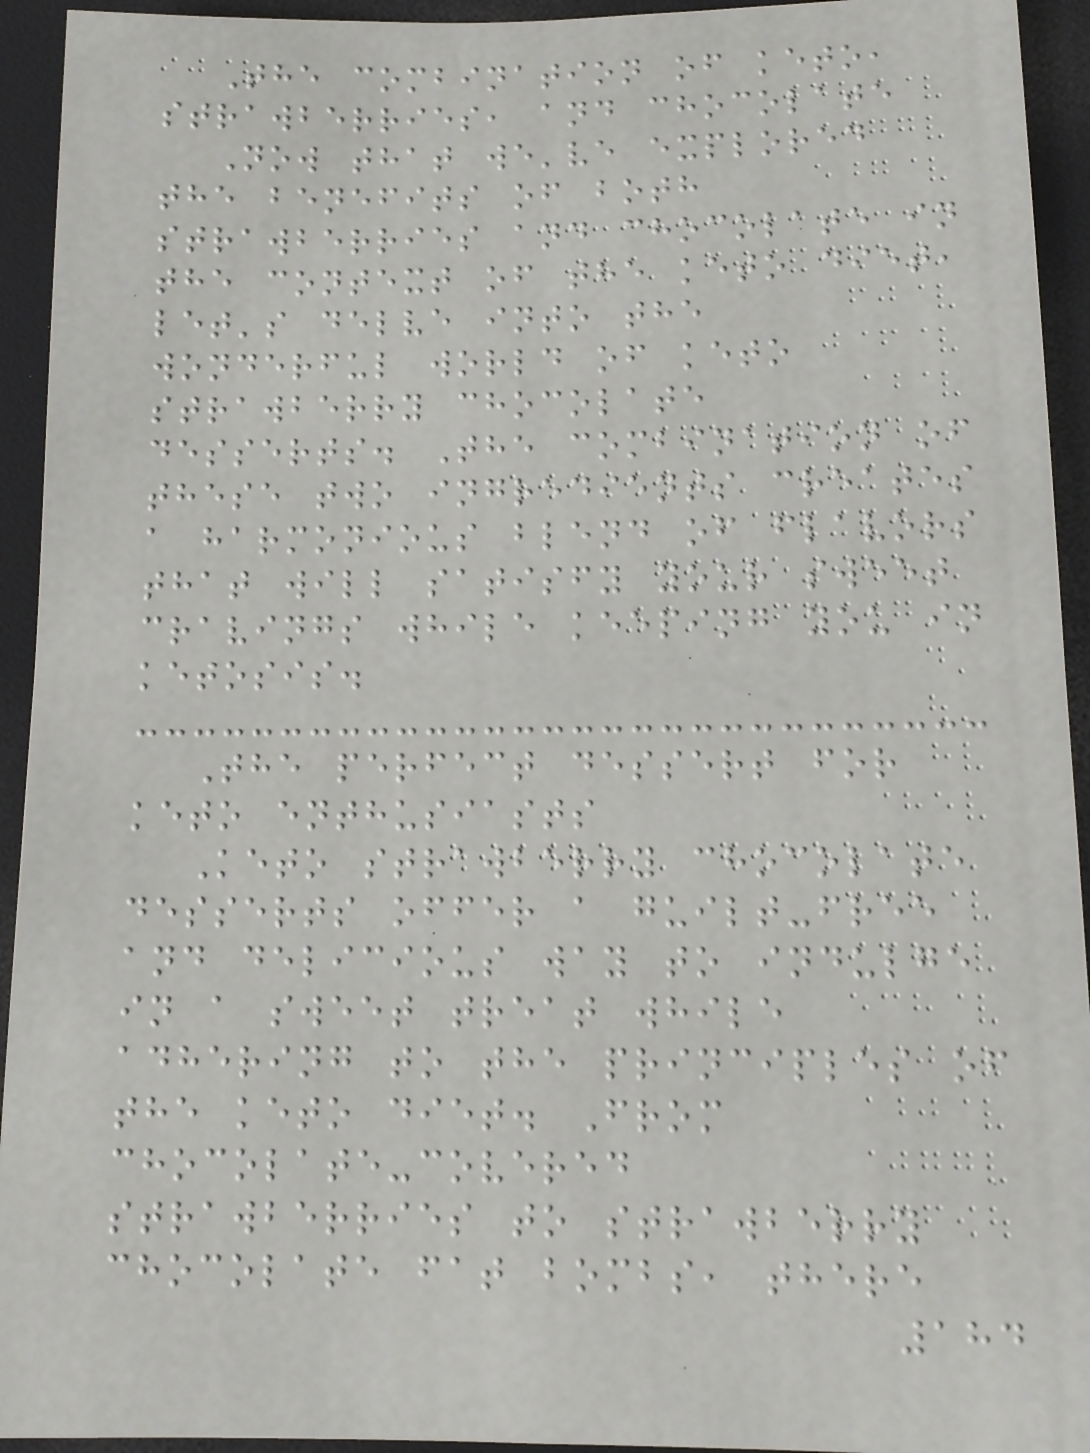The combination of keto,
strawberries, and chocolate
Now that we've explored
the benefits of both
strawberries and chocolate in
the context of the keto diet,
let's delve into the
wonderful world of keto
strawberry chocolate
desserts. The combination of
these two ingredients creates
a harmonious blend of flavors
that will satisfy your sweet
cravings while keeping you in
ketosis.
The perfect dessert for
keto enthusiasts
Keto strawberry chocolate
desserts offer a guilt-free
and delicious way to indulge
in a sweet treat while
adhering to the principles of
the keto diet. From
chocolate-covered
strawberries to strawberry
chocolate fat bombs, there
184
